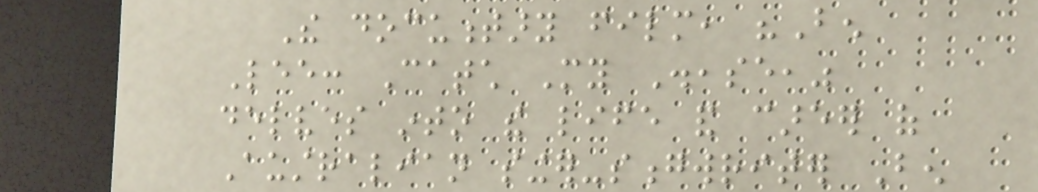The documentary film, "Ben
Lee: Catch My Disease,"
delves into the life and career of
Australian singer-songwriter Ben
